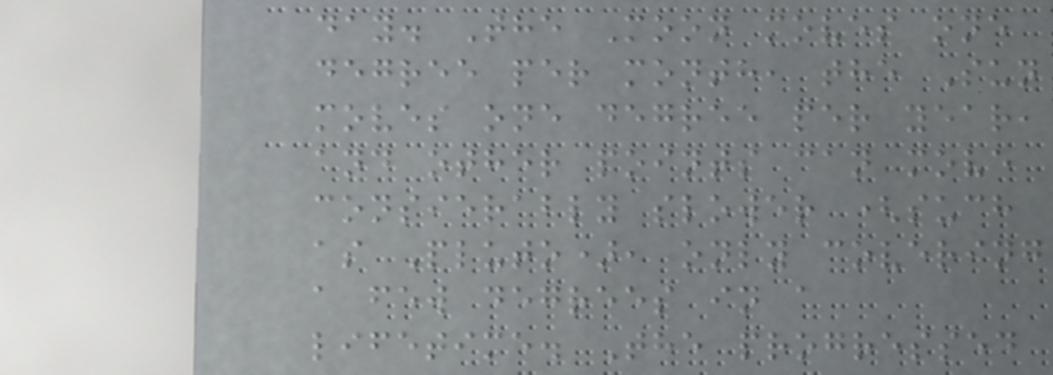day. The Moon moves one
degree per month, the Sun
moves one degree per year,
and other points can move
consierably slower (such
as Pluto), only covering
a few degrees in a
lifetime. The progressed
